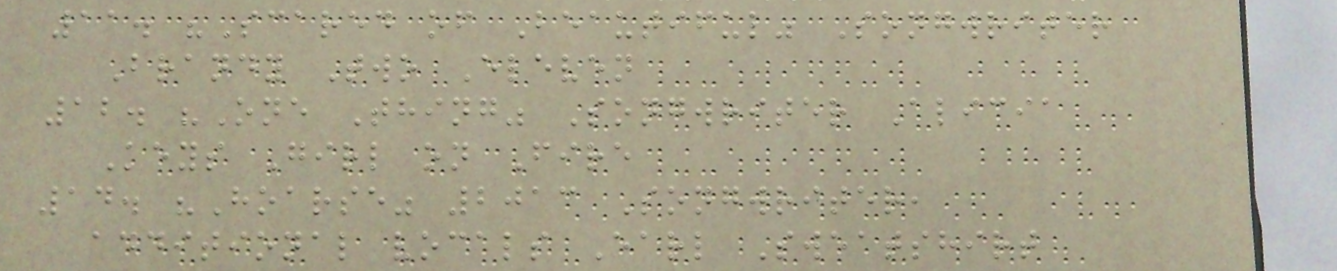11. "Scared of Beautiful" Songwriter
Brandy Two Eleven
12. "One Thing" Songwriter Alicia
Keys Girl on Fire
14. "Hoarse" 2013 Songwriter,
additional vocals Earl Sweatshirt
